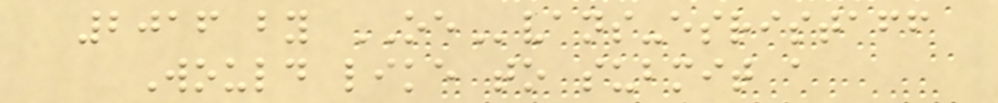2016 by OEvans-esristaff
Would like to submit a
